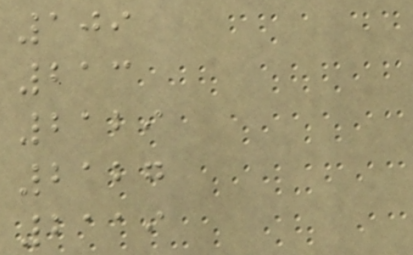109
213
2129
2127
2119
